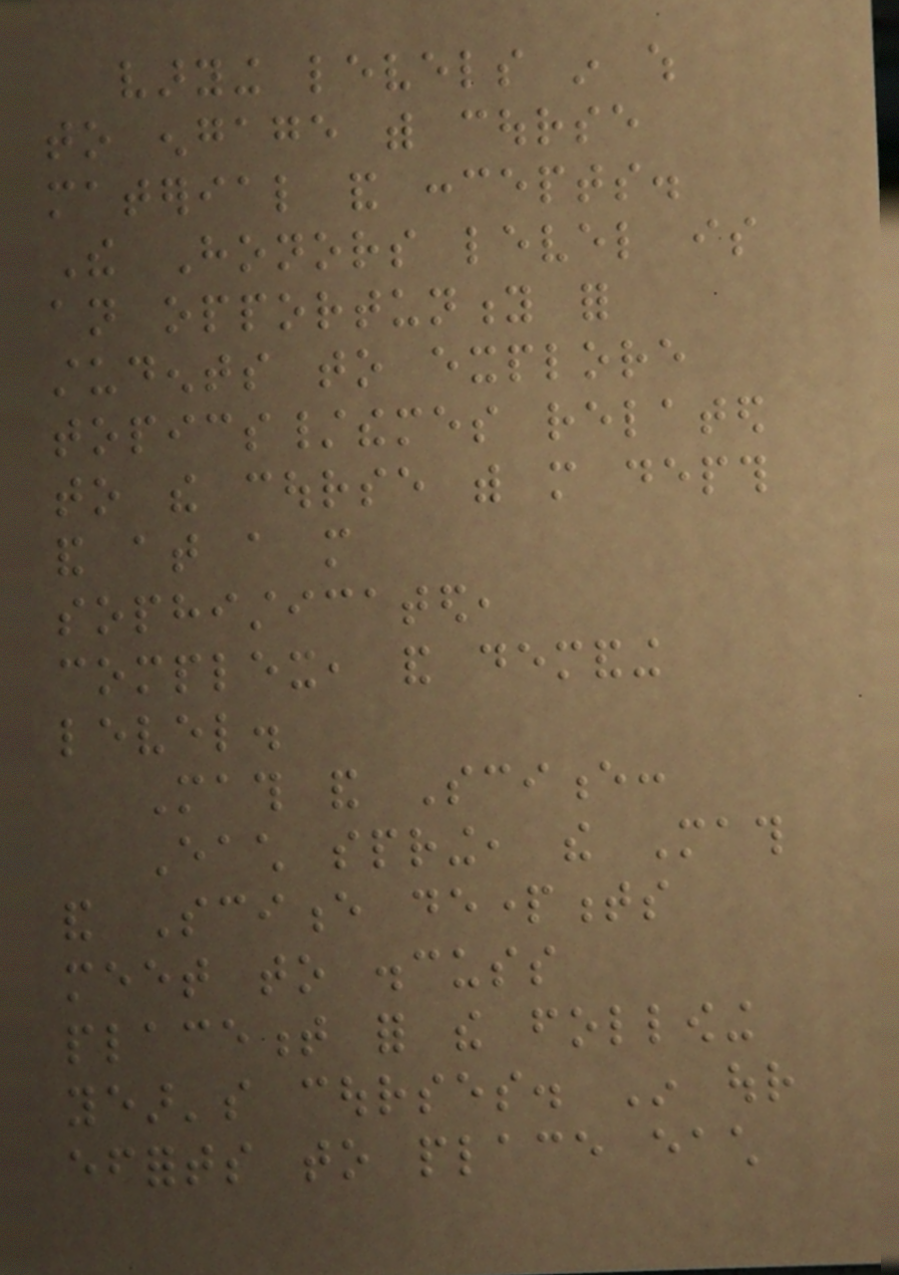varying levels in which
to engage with course
material and concepts.
The Honors level is
an opportunity for
students to explore
topics/themes related
to the course with more depth
and at a more
sophisticated,
complex, and demanding
level.
Math and Science:
Each spring, the Math
and Science departments
meet to discuss
placement for the following
year's courses. In our
efforts to place each
